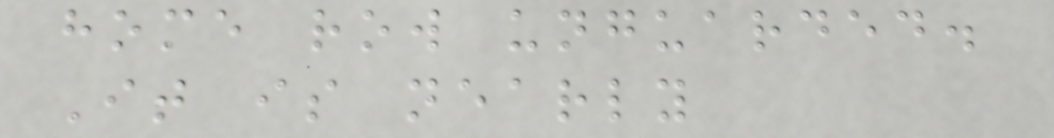home row unguarded.
It is nearly
